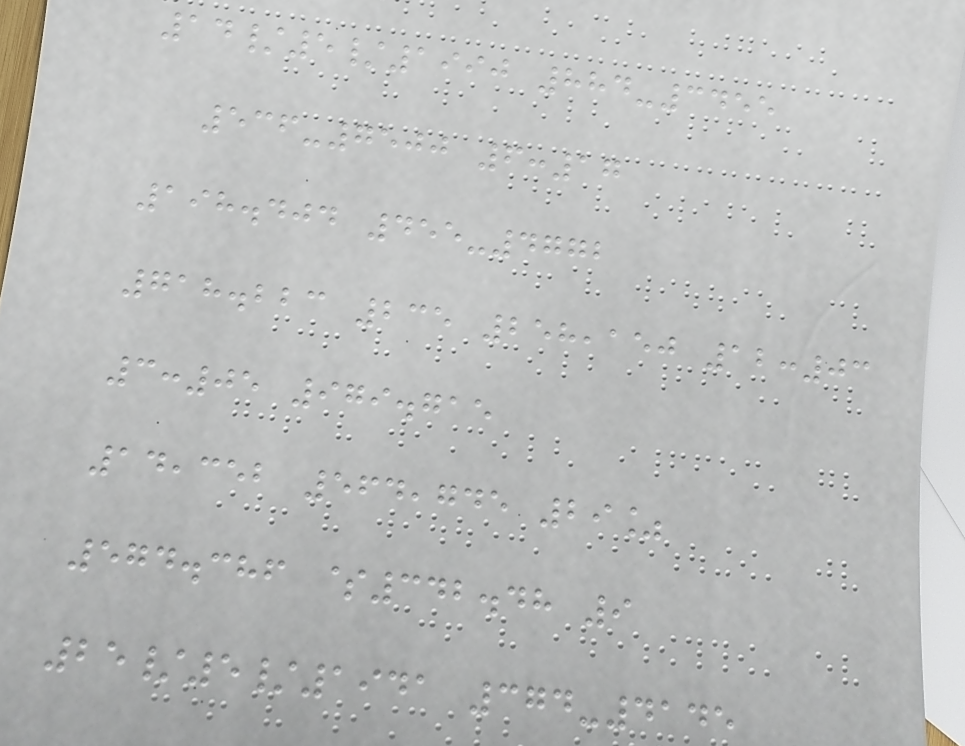14/5/1990 884-3455
536-7500 6:17
198.404 455-4772
718.223 235 258,150 12:03
3:05 979.715
14,352 564,745 29%
574.386 $342.48 9
25/5/1941 374-4145
